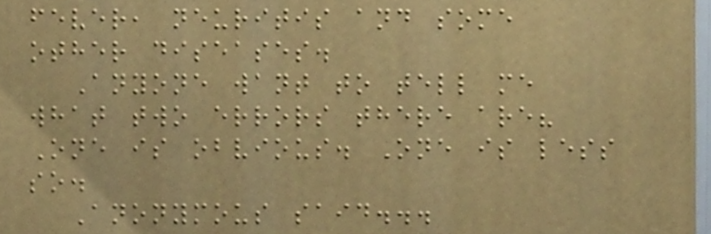fever, neuritis and some
other diseases.
Anyone want to tell me
what two errors there are?
One is obvious. One is less
so.
Anonymous said...
